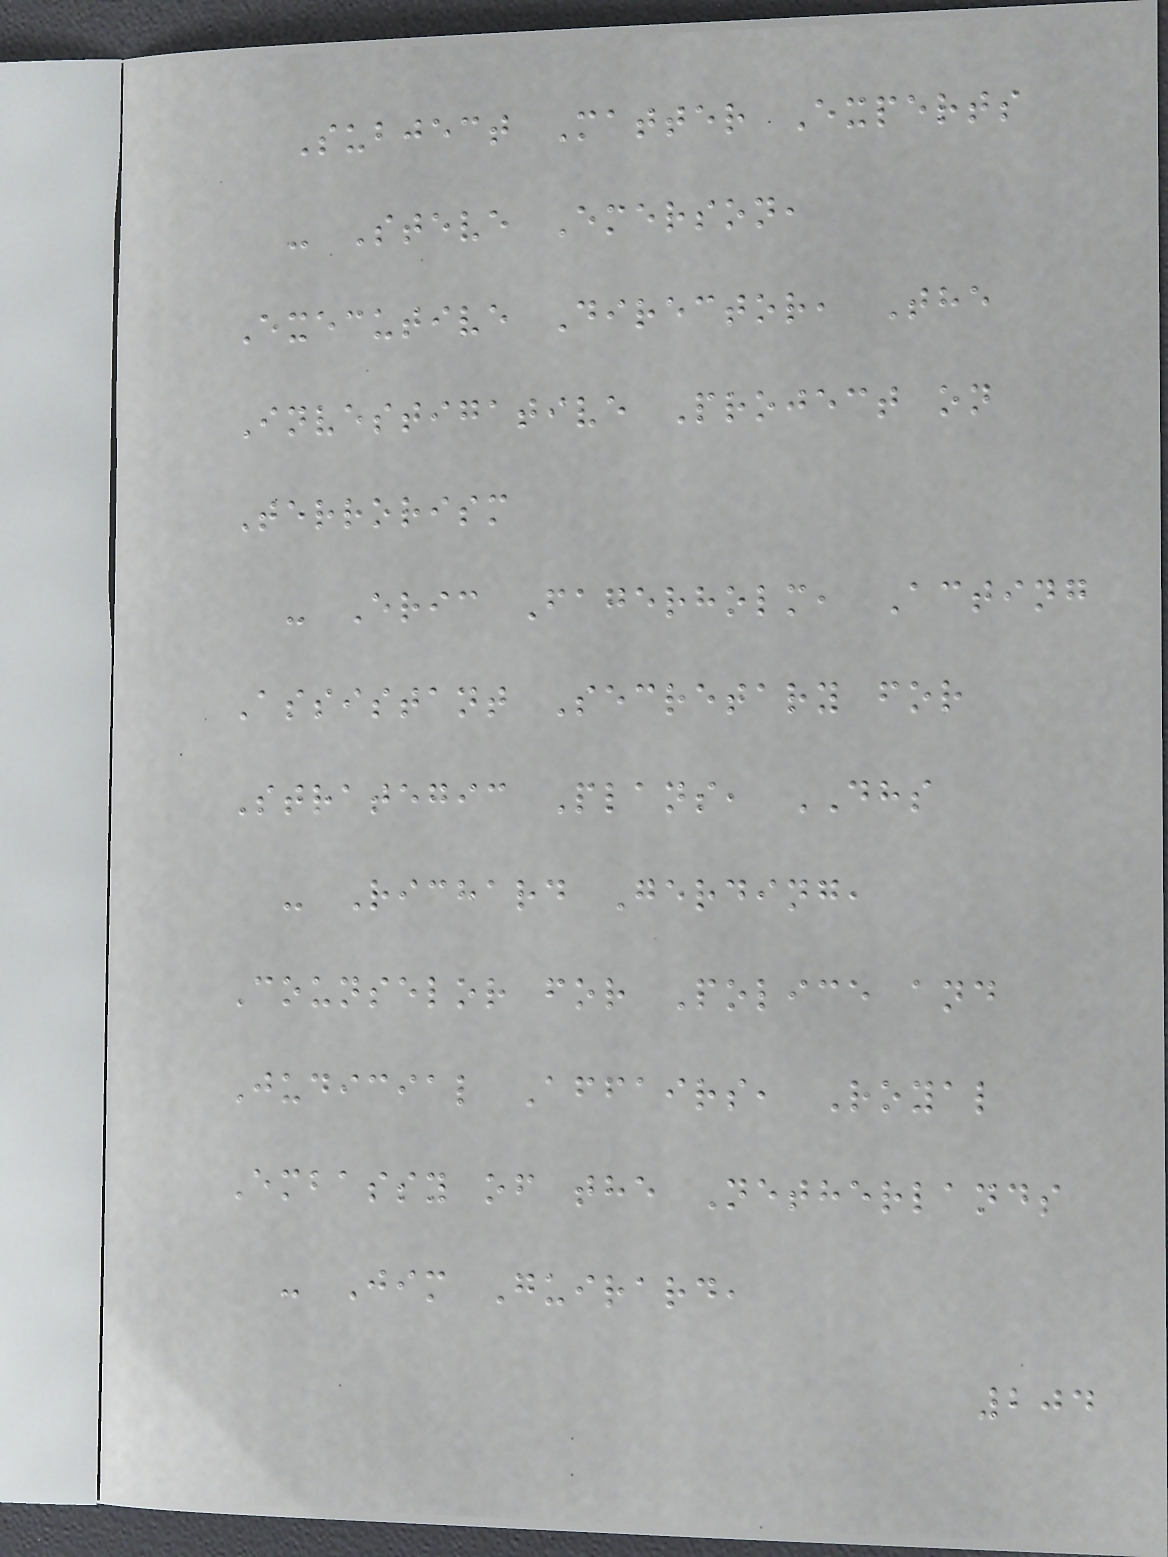Subject Matter Experts
- Steve Emerson,
Executive Director, The
Investigative Project on
Terrorism
- Eric Fagerholm, Acting
Assistant Secretary for
Strategic Plans, DHS
- Richard Gerding,
Counselor for Police and
Judicial Affairs, Royal
Embassy of the Netherlands
- Jim Guirard,
204
